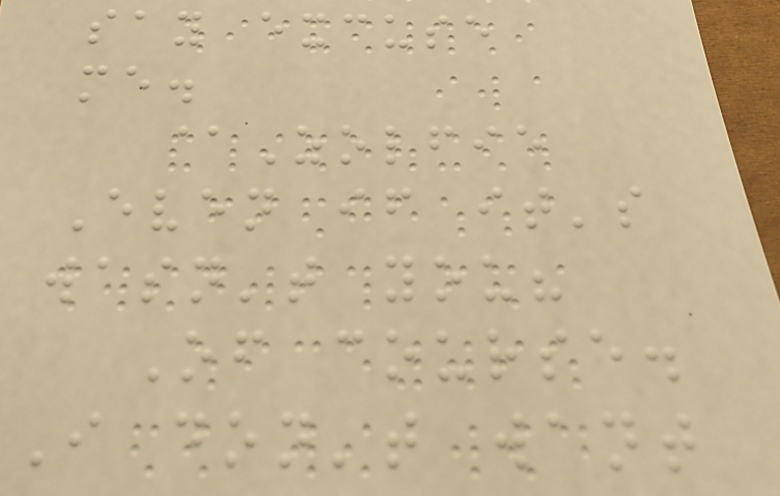say excuse
me.
@Zolfie
Even if it's
wasn't you?
Of course.
I don't want
